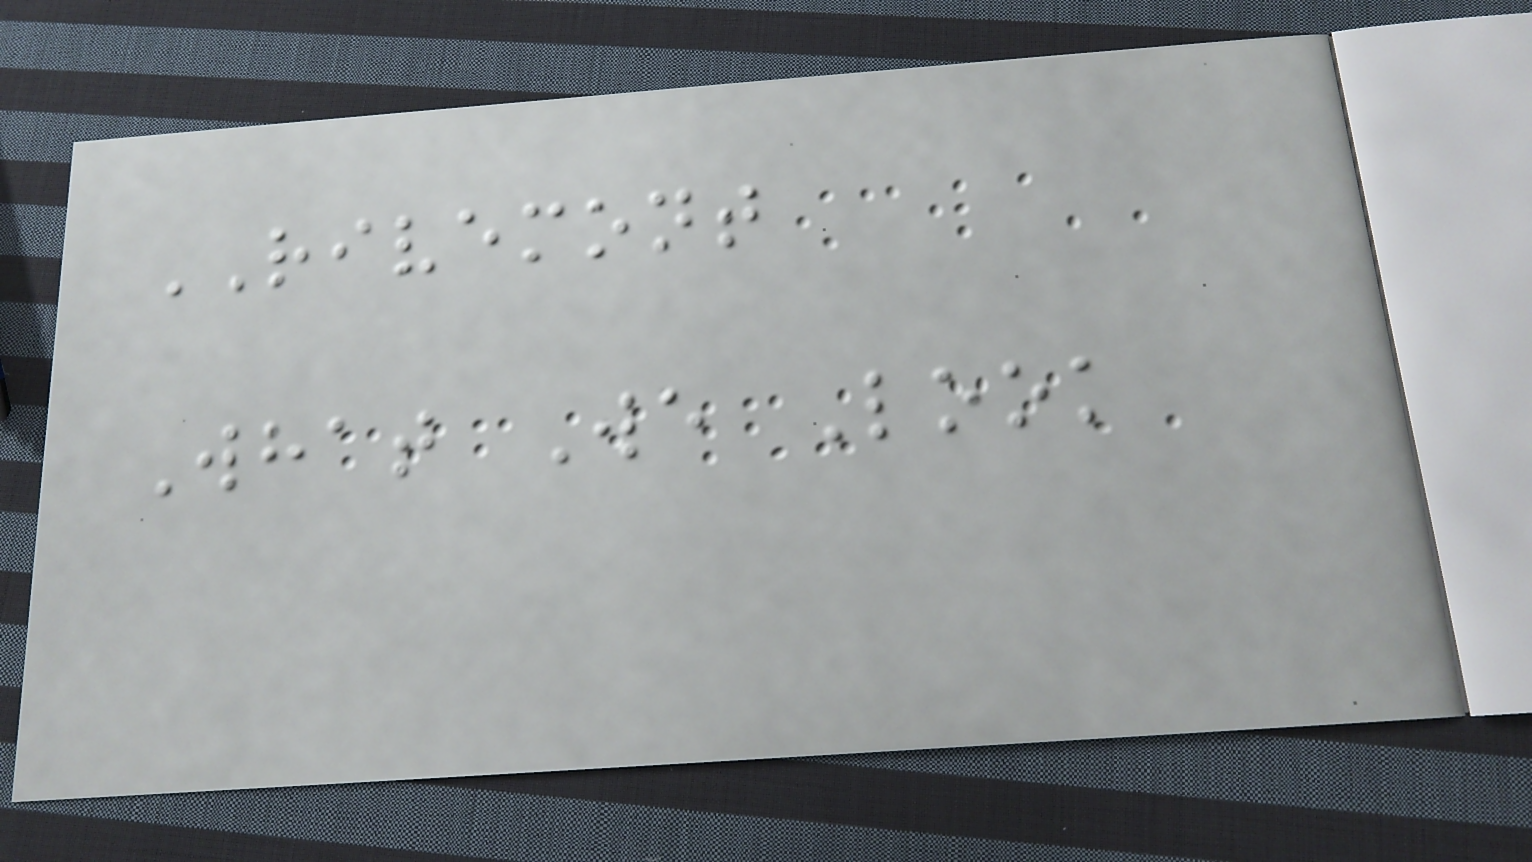RIVEMONT
What We Look
